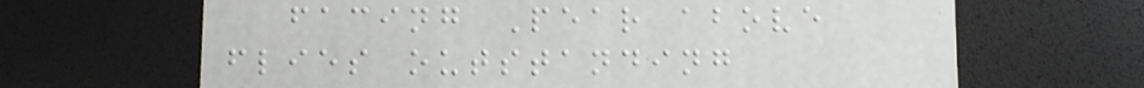facing Pear above
flies outstanding
